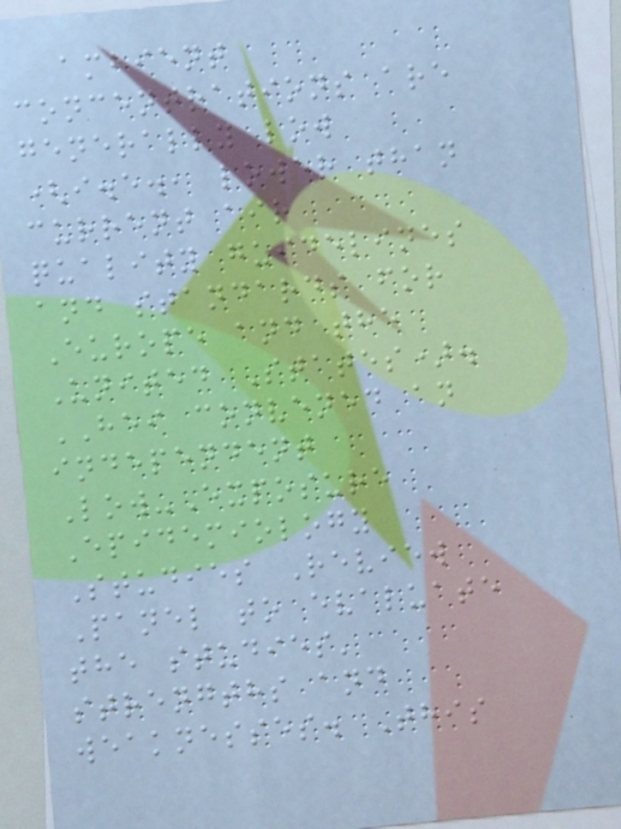ambient
concentrations are
generally low
(i.e., lower than
current air
quality guidelines
and standards for
Europe and the
United States).
HEI convened an
independent
Low-Exposure
Epidemiology
Studies Review
Panel to evaluate
the studies'
strengths and
weaknesses. This
